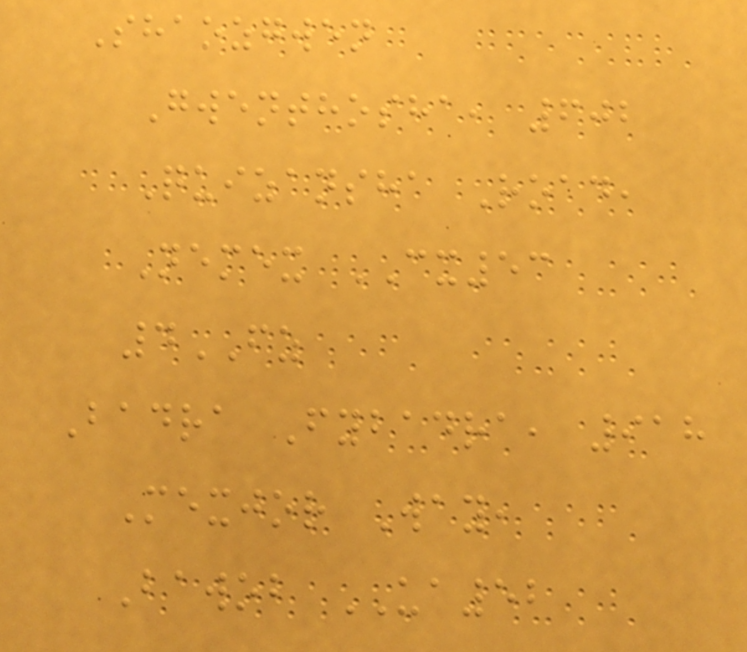Shaozgwen
Gwenthosha, 602
Quizansha Road,
Nemex CX53
4FZ
Badra Fybadra, 918
Mexjor Way,
Bawob UA52
